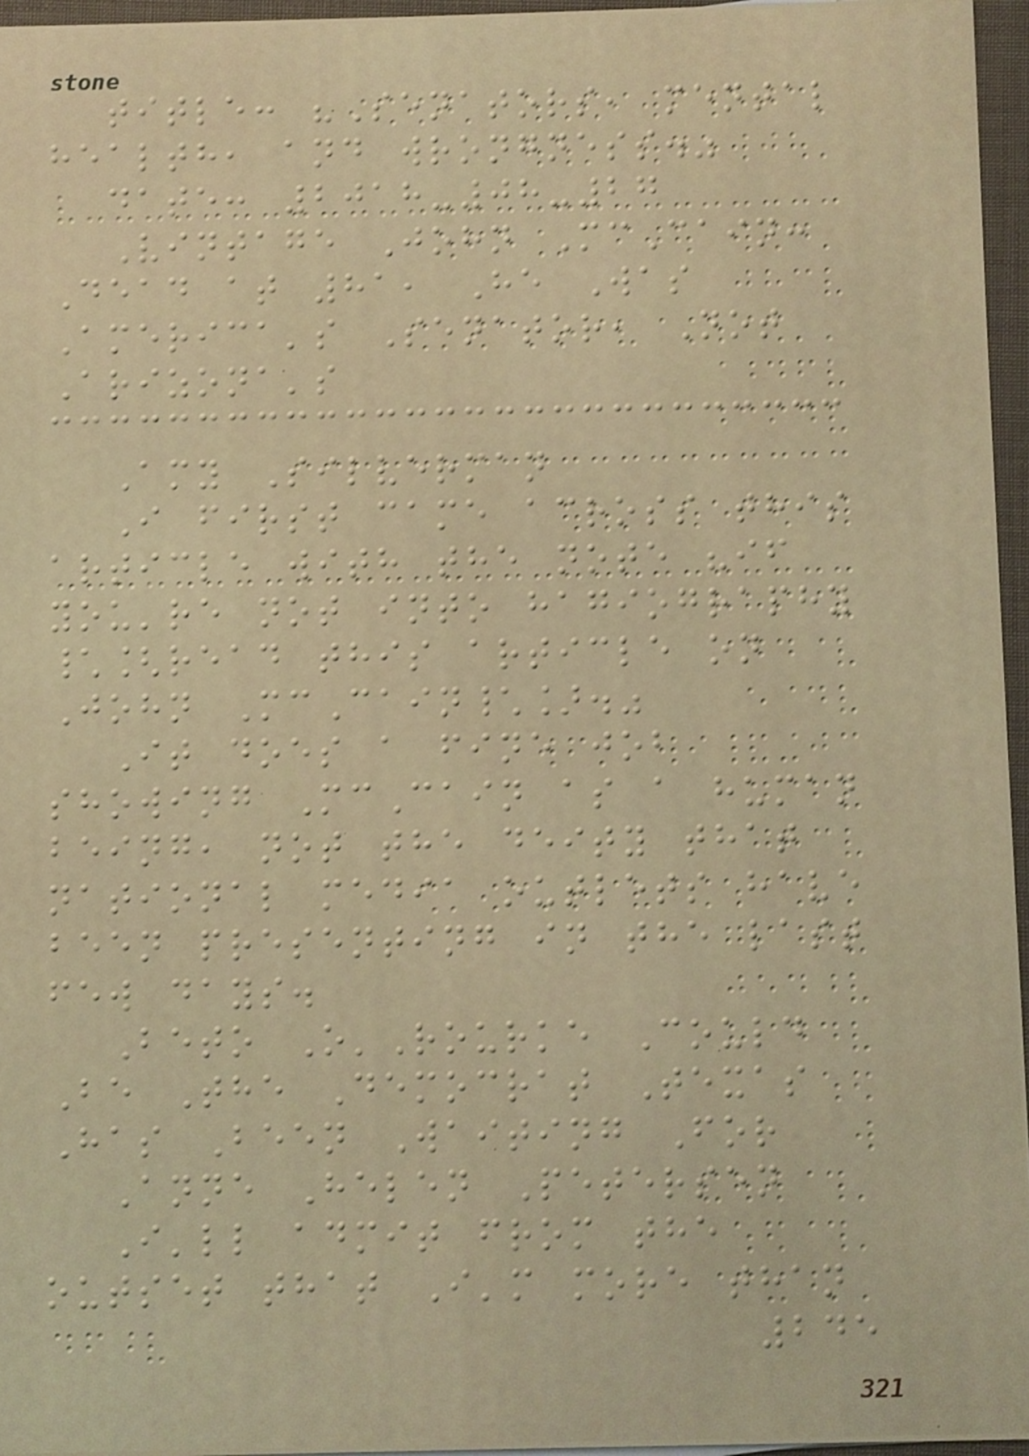title: "Senators, mental
health, and wrongness."
date: 2018-08-27
Vintage John McCain:
Dead at 81, He Was
America's Senator, Not
Arizona's
Amy Silverman
I first came across this
article with the note "if
you're not into hagiography
\[read this article on
John McCain\]."
It does a fine job
showing McCain as a human
being, not the deity that
national media outlets have
been presenting in the last
few days.
Beto O'Rourke Could
Be The Democrat Texas
Has Been Waiting For
Anne Helen Petersen
I'll admit from the
outset that I'm more than
245
